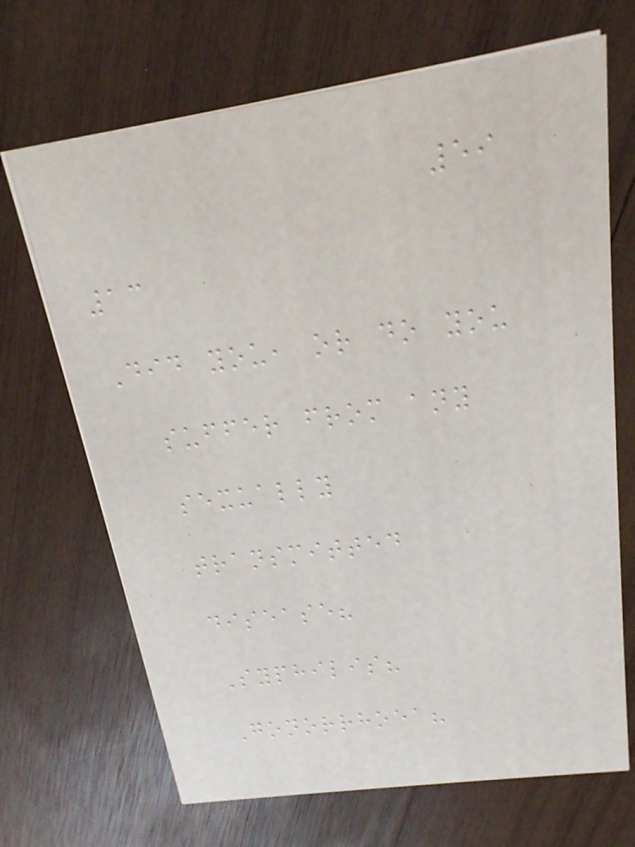59
13
Did you, or do you
suffer from any
sexually
transmitted
disease?
Syphilis?
Gonorrhoea?
